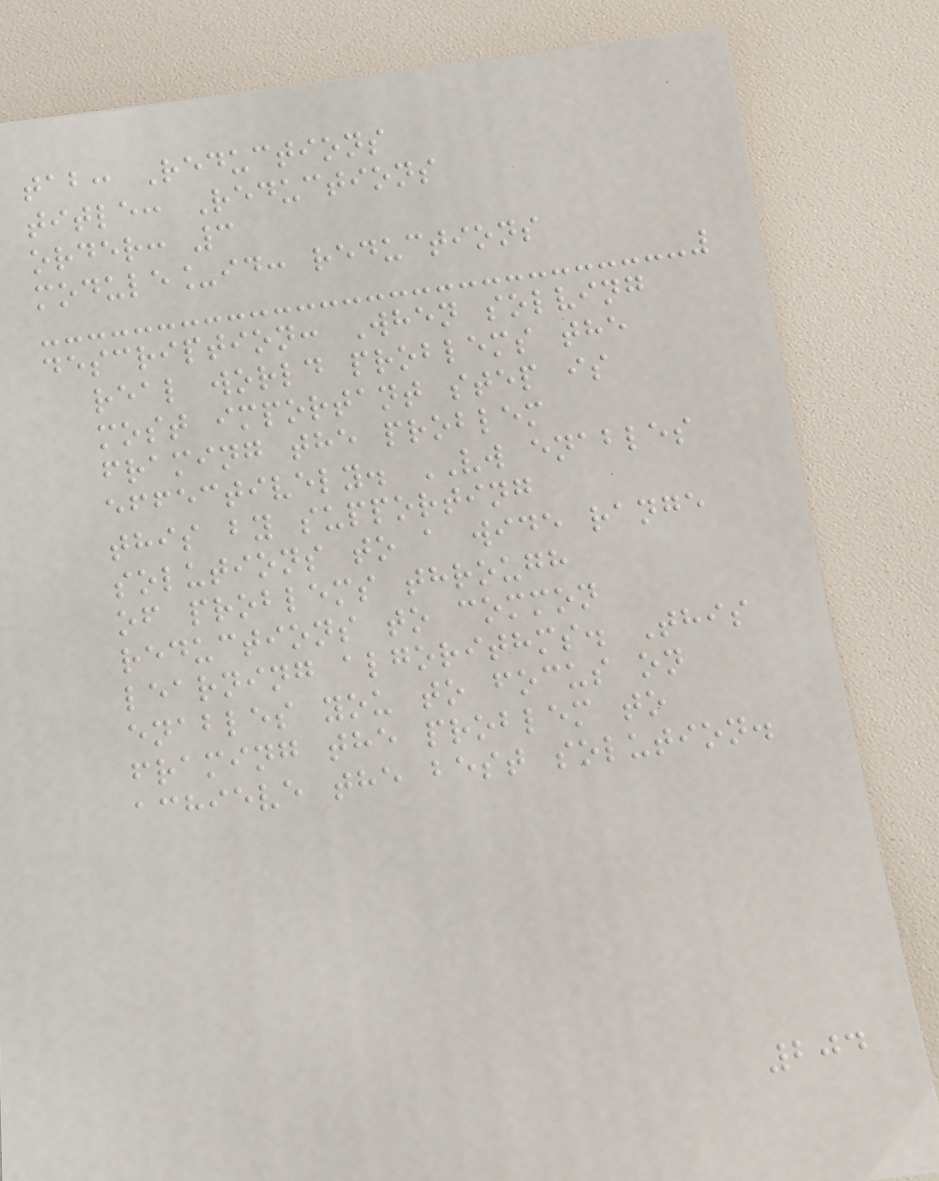tab: Reductions
title: Reductions
order: 3
module_id: reductions
description: When solving
real world problems the
most important step is
framing the problem
effectively. VW enables
this by supporting
solutions to a wide range
of problems through
reductions to common
learning algorithms. This
enables you to focus on
framing the problem to
achieve the best solution.
204
